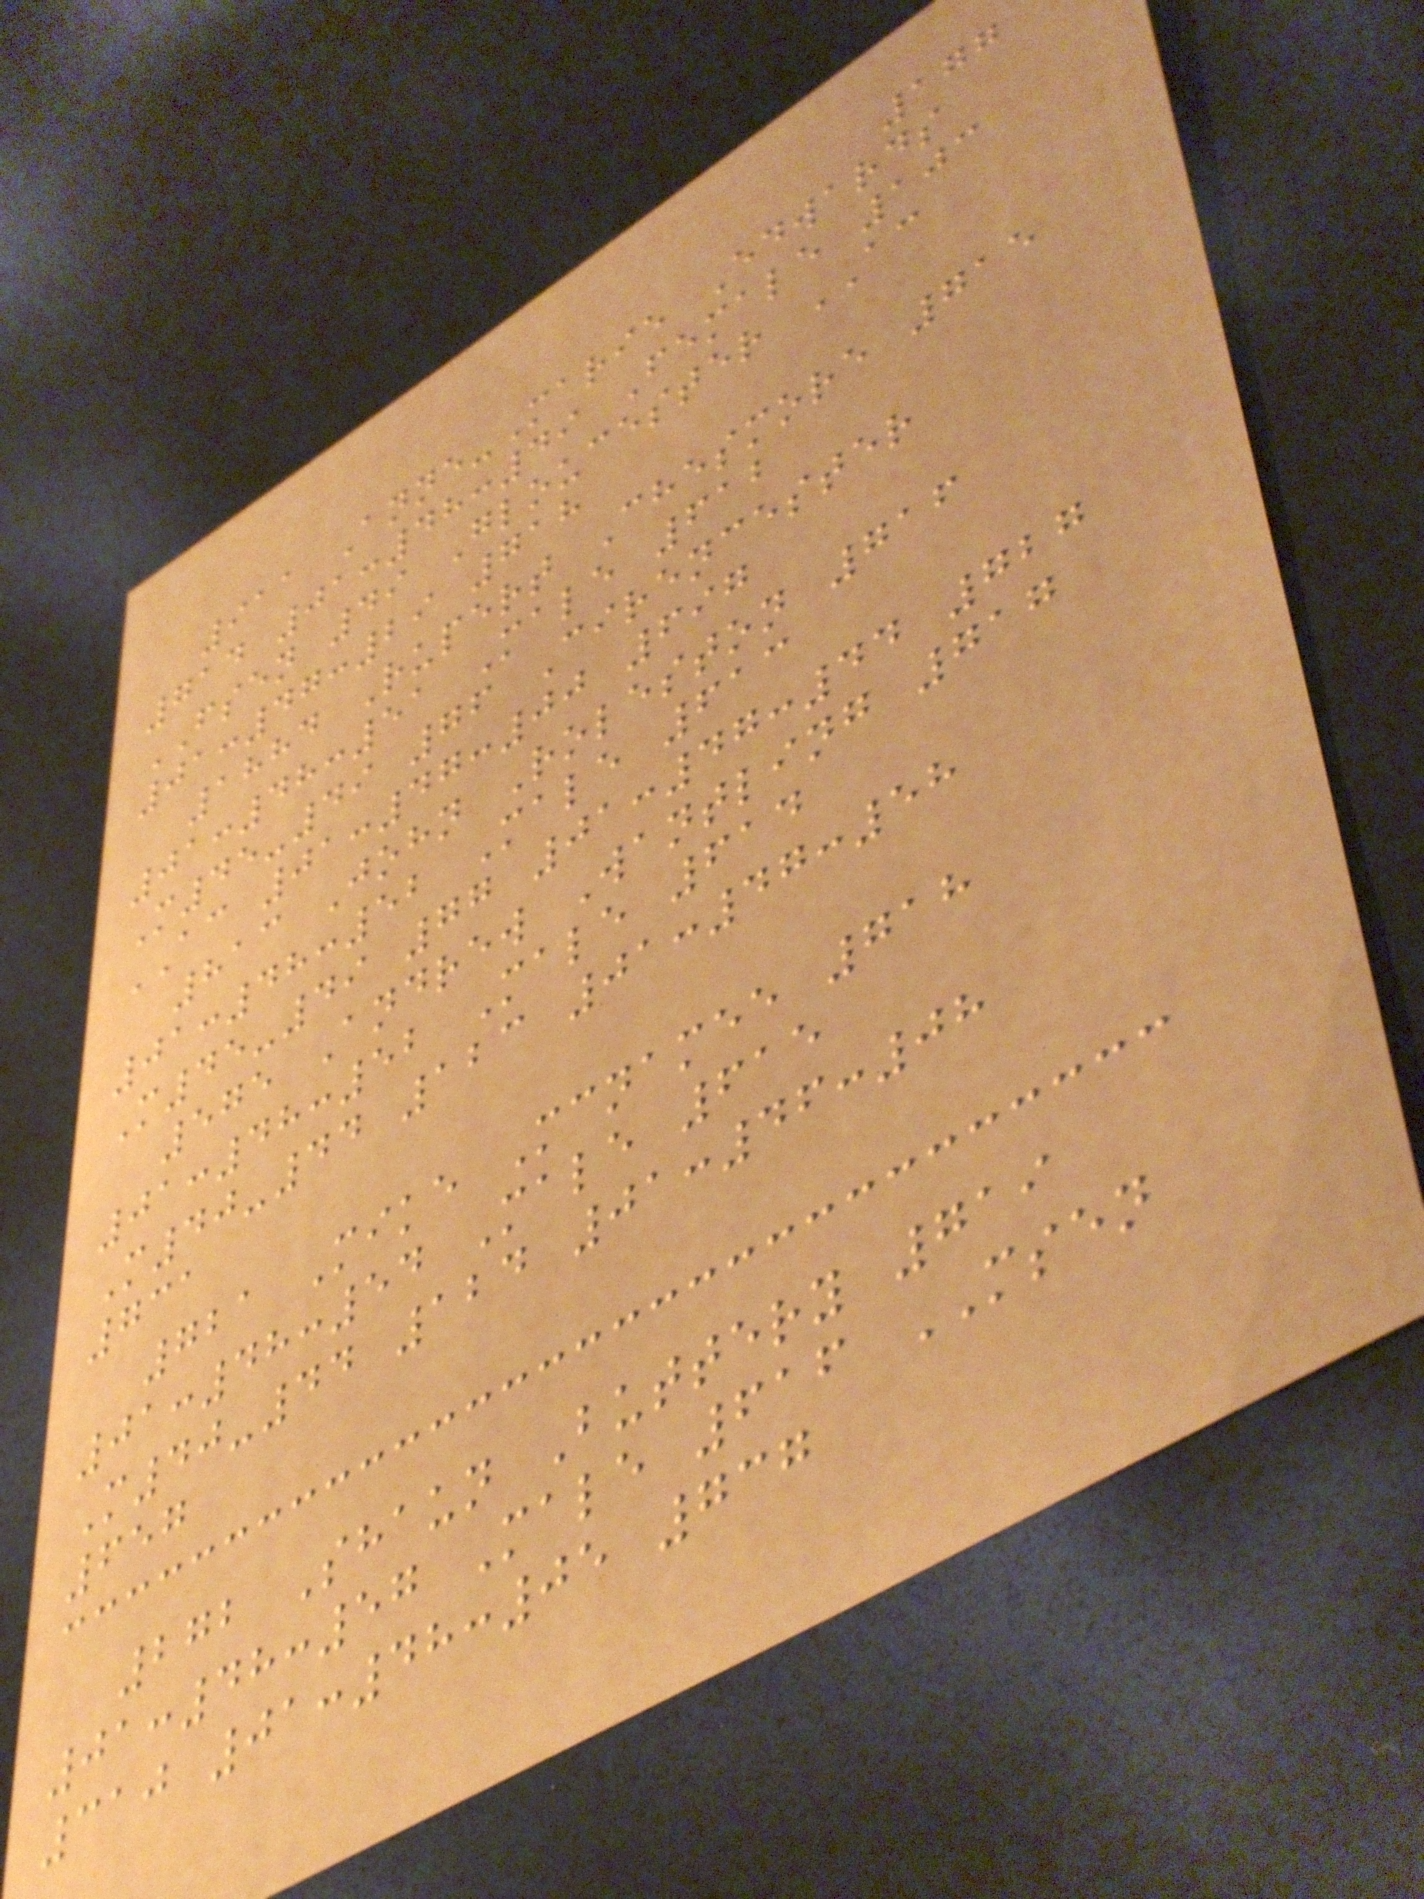177
911 Anne-Marie Edwards
714 01:48:49 Female 103
FSEN 49 Gloucester AC
01:47:29 718
1884 Rupert Chesmore 715
01:48:51 Male 612
M45-49 76 Cirencester
AC 01:47:00 697
813 John Roleston 716
01:48:52 Male 613
M45-49 77 01:47:44 727
575 Andrew Wantling 717
01:48:52 Male 614
M40-44 123 01:47:58
731
721 Mike Mcnamee 718
01:48:54 Male 615
M40-44 124 01:46:08
657
272 Shaun Buttery 719
01:48:57 Male 616 MSEN
310 01:48:05 737
